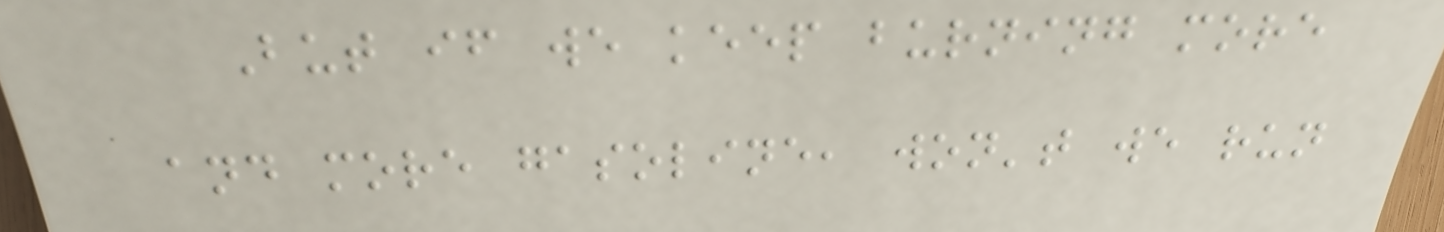But if we keep burning more
and more gasoline, won't we run
